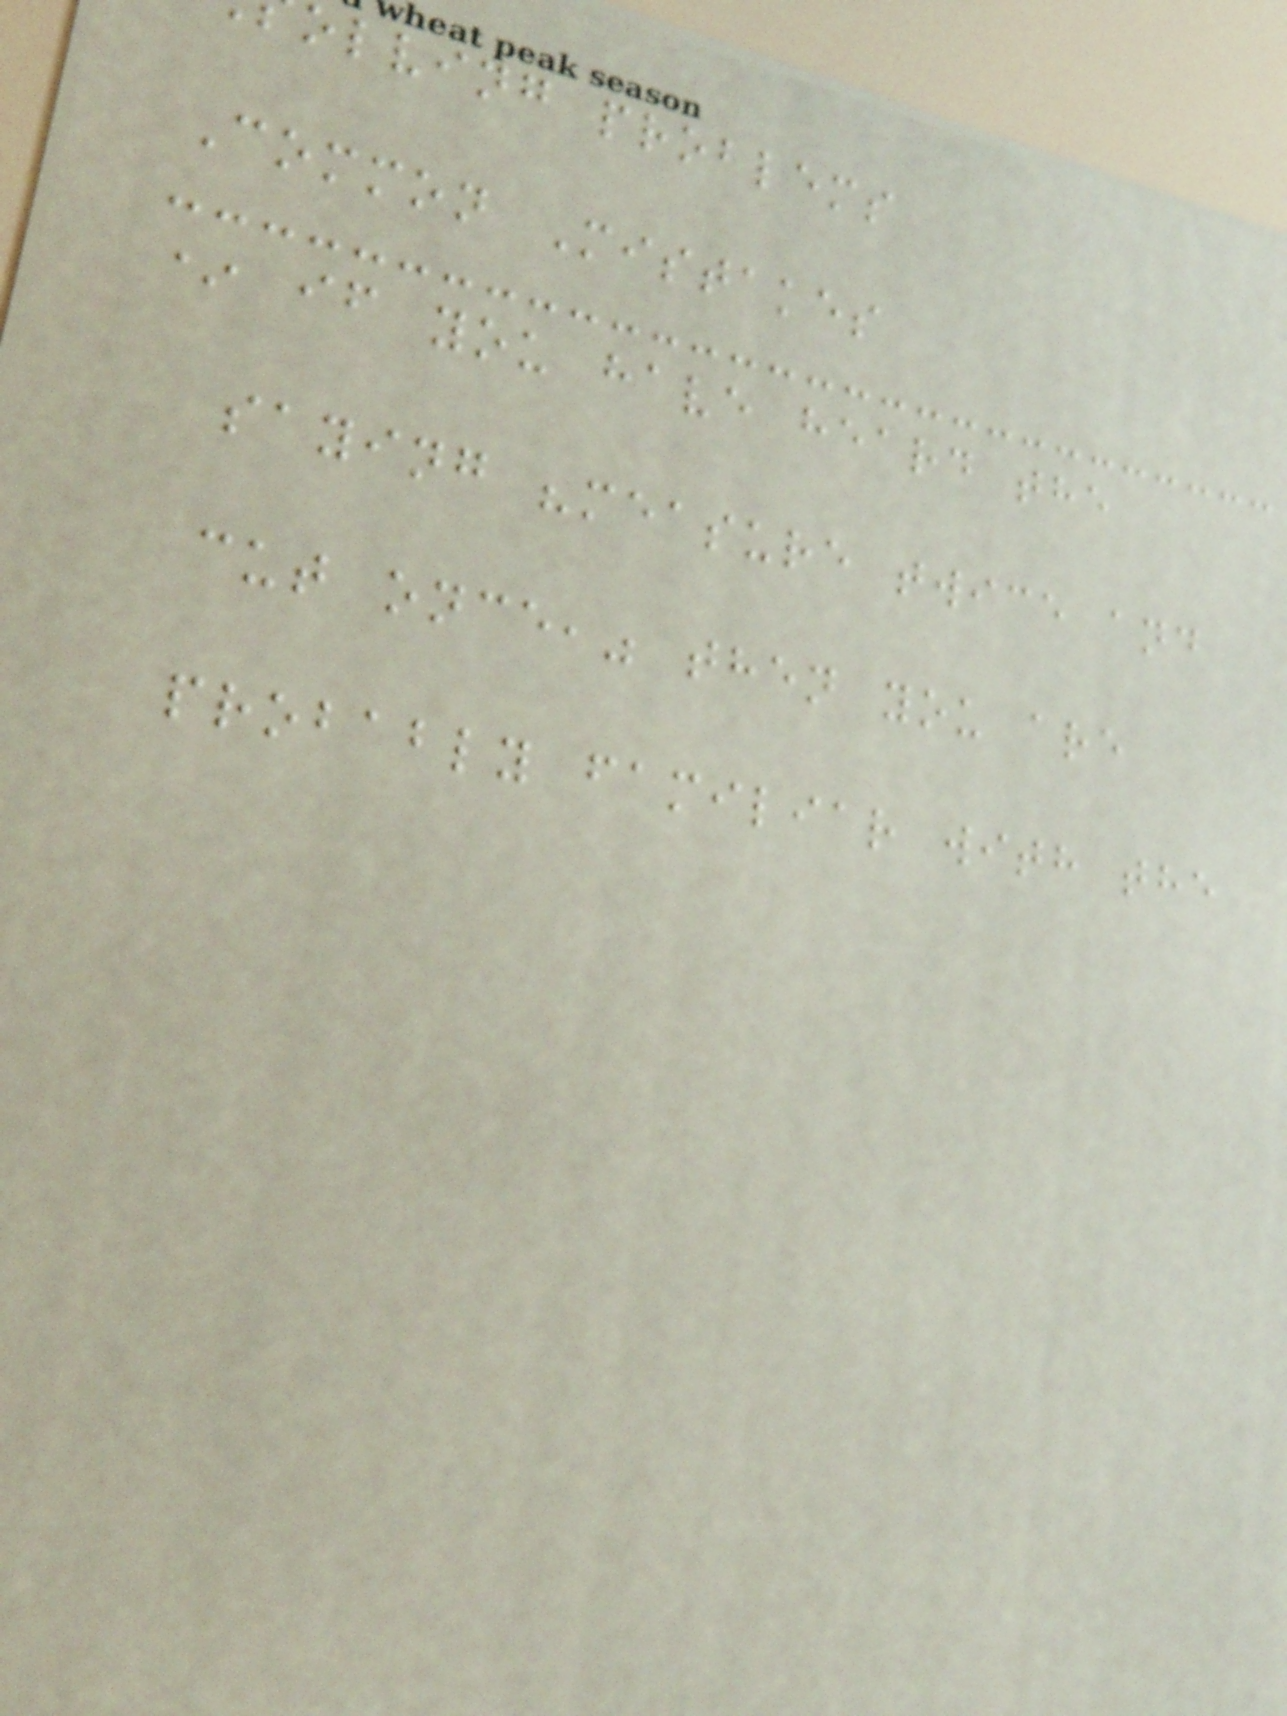olving problems
Common Mistakes
* if you have heard the
saying "measure twice and
cut once," then you are
probably familiar with the
